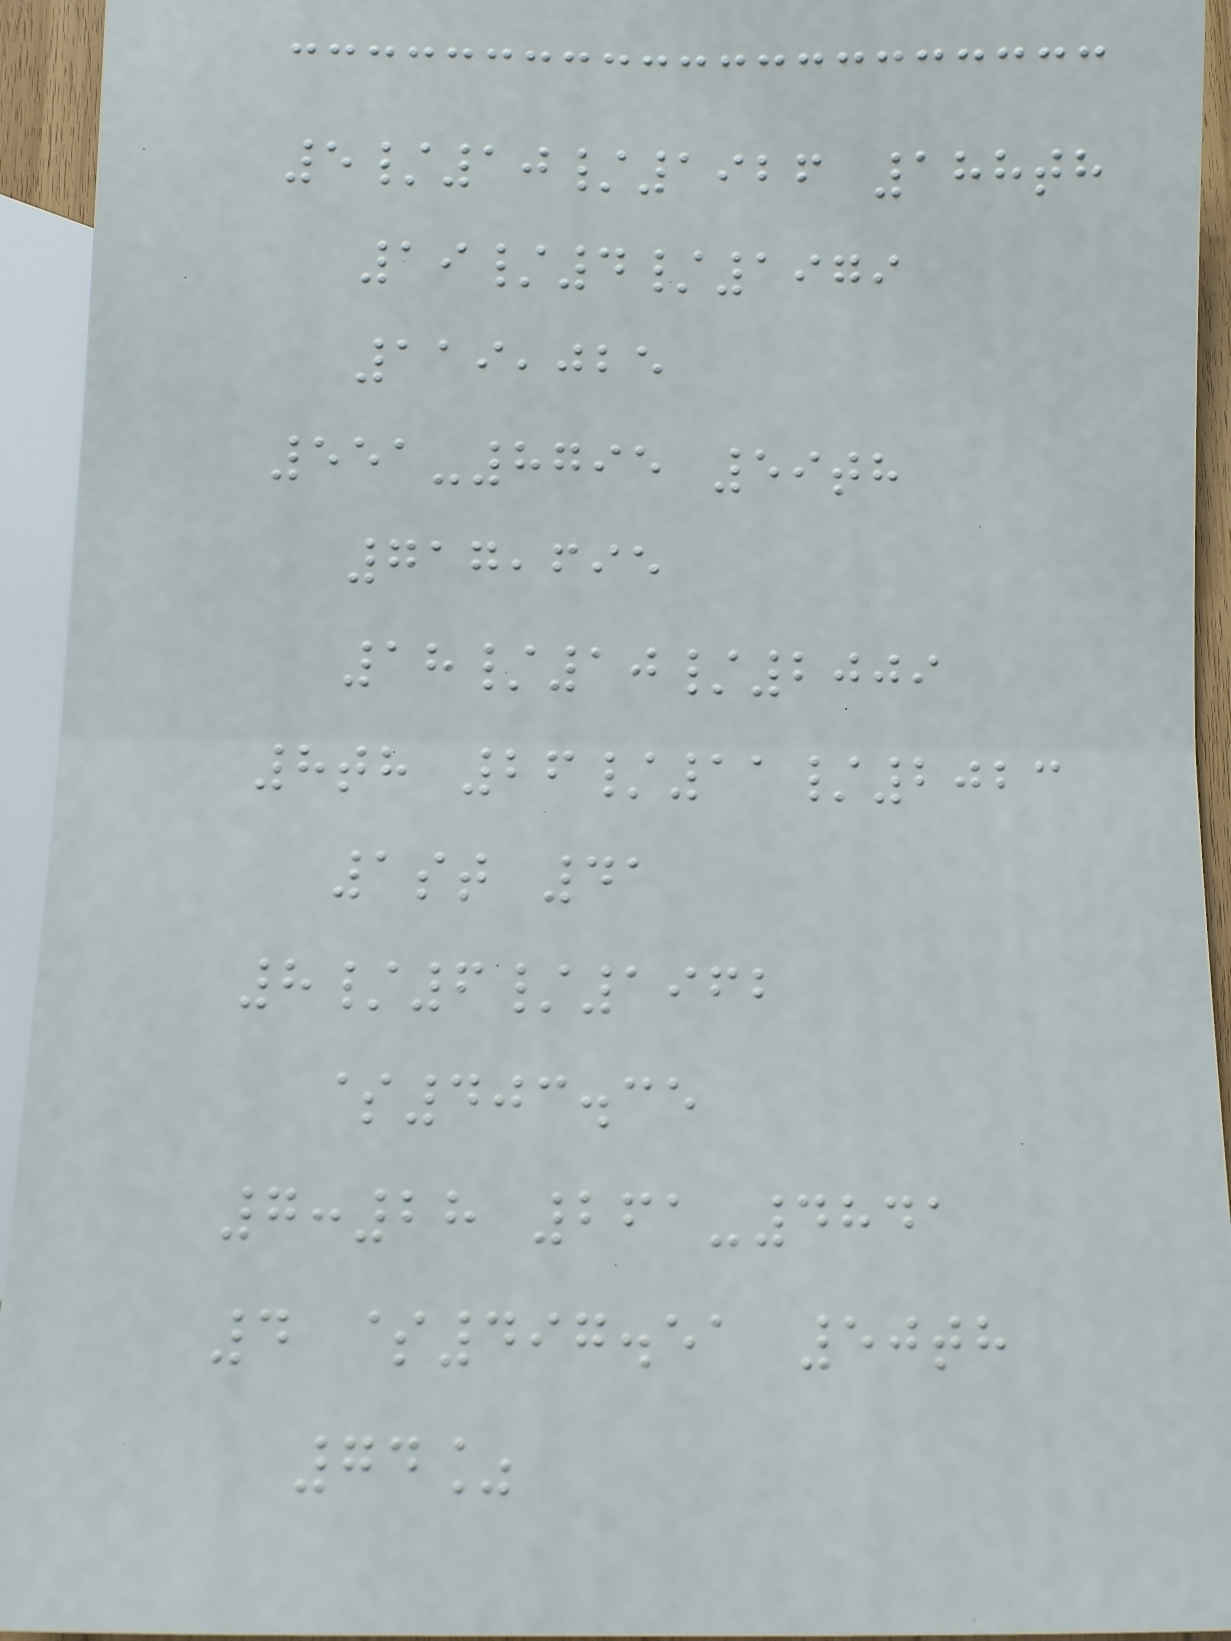5/10/1926 188th
19/4/1979
119,025
551-8795 59th
717,695
18/10/2009
8th 26/11/2023
1st 41
8/6/1962
$403.35
7:28 261-4841
4 $497.51 50th
74%
